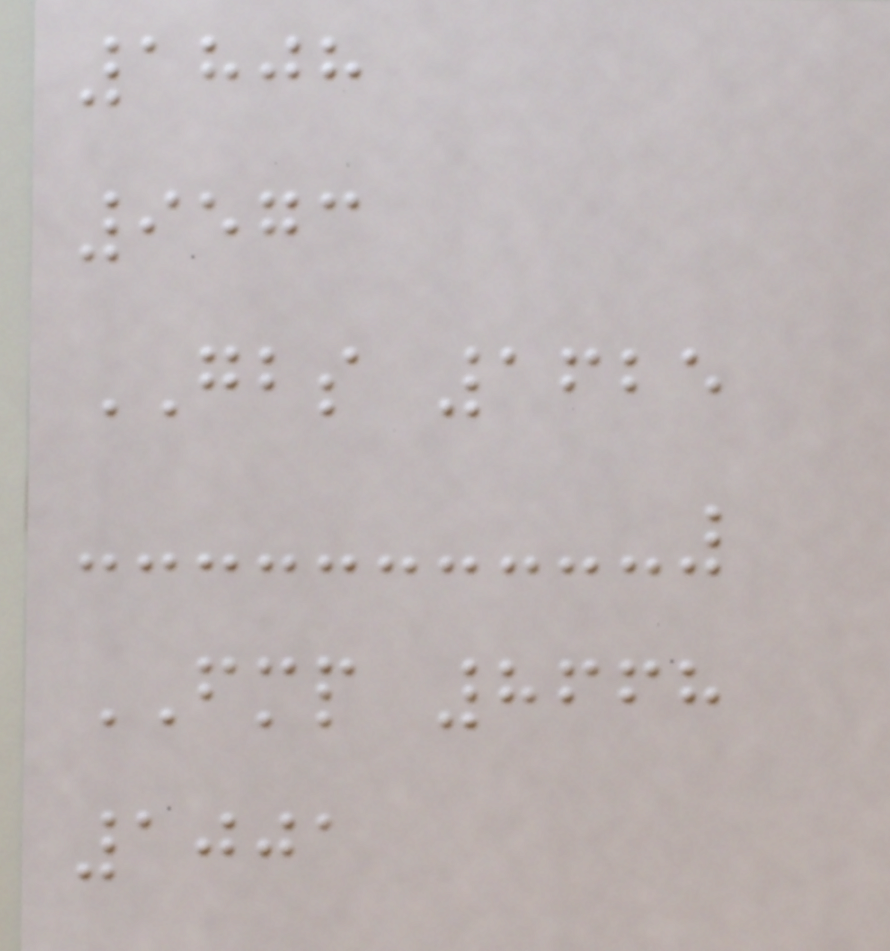1808
9573
GBS 1625
FMP 8668
1001
